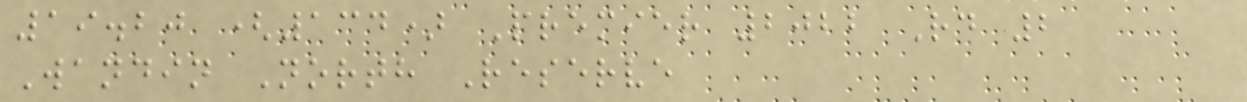19.20 (134) Premier 2022 Rd 2
Wandin North Reserve
